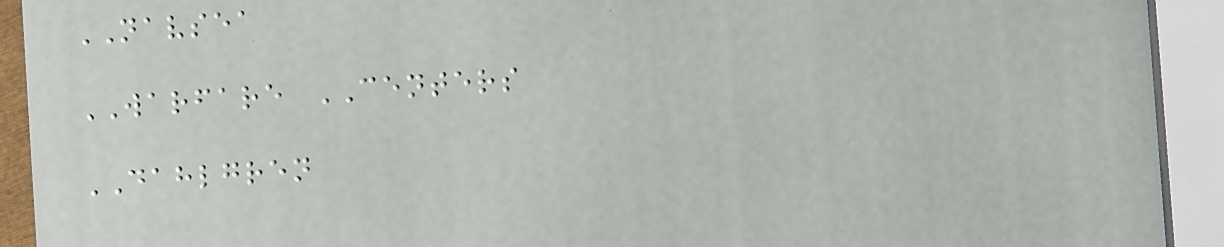NAVSEA
WARFARE CENTERS
DAHLGREN
